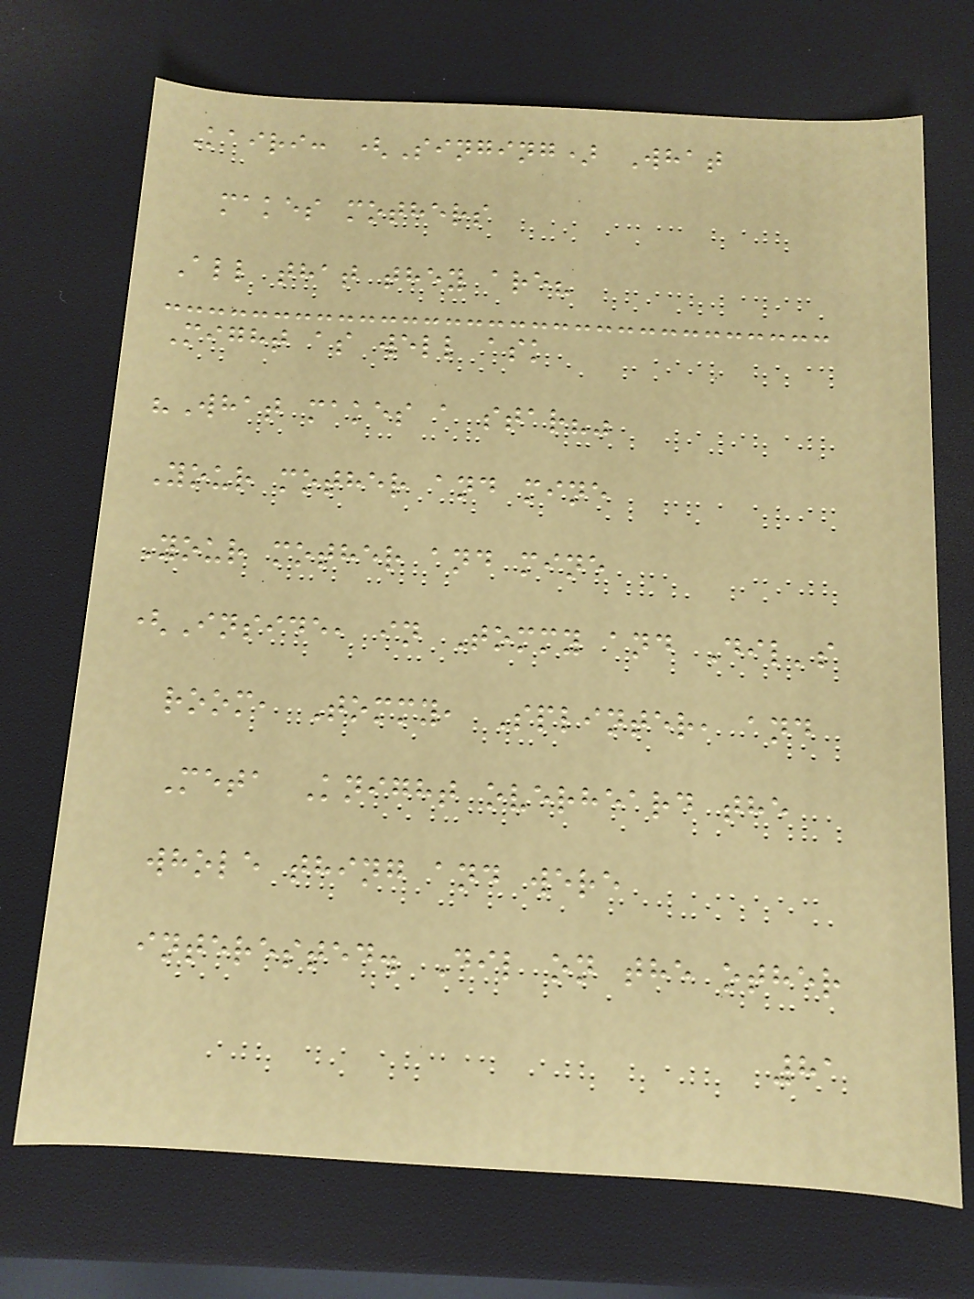Kairi: (Singing) What
makes mothers
All that they are?
Might as well ask
"What makes a star?"
Your mother and mine
Your mother and mine
(Inside, in Tommy and Dil's
room, Tommy, Splinter, and
Meta Knight overheard the
whole thing and were
interested. Dil on the other
81
